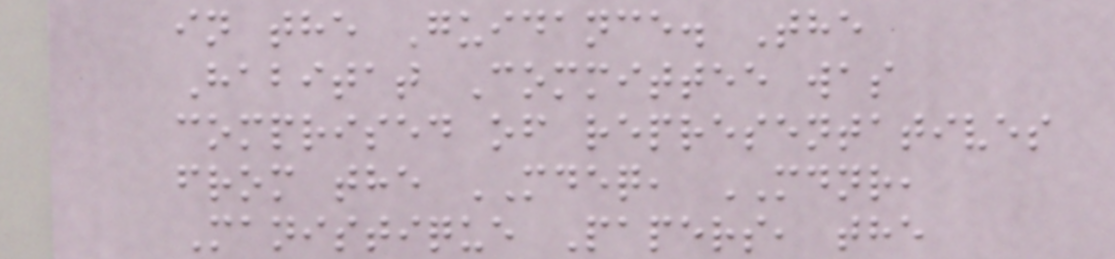in the Guidance. The
Habitat Committee was
comprised of representatives
from the MDEQ, MDNR,
Manistique Papers, the
